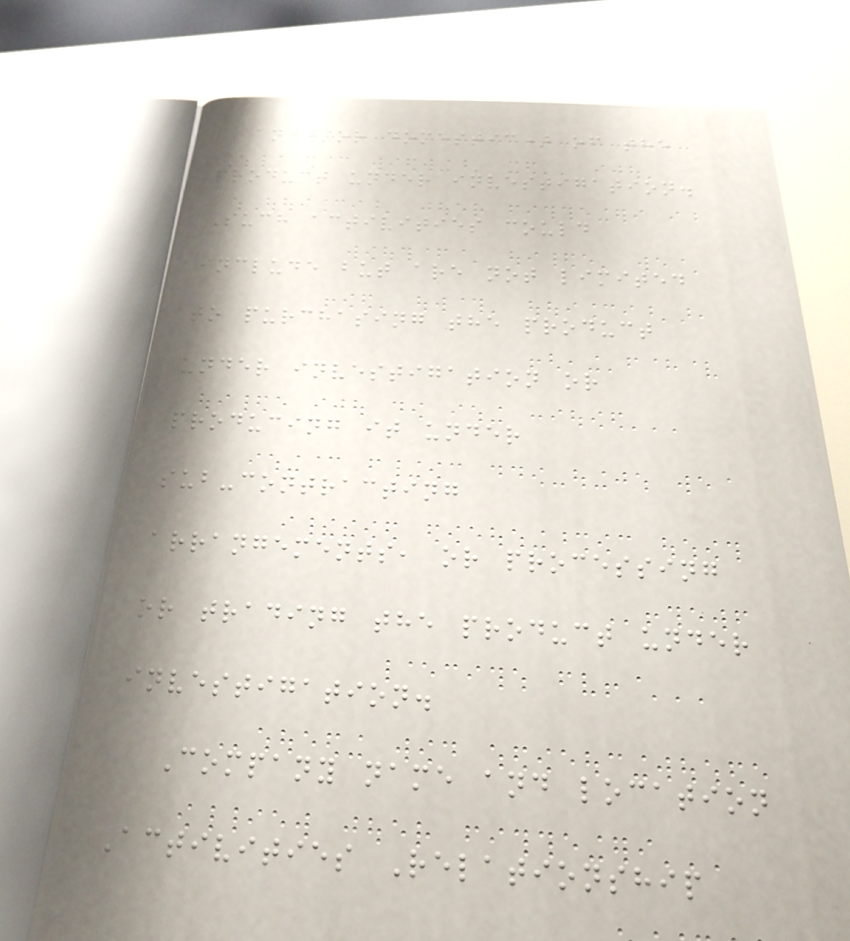and/or domestic) of the
product under investigation.
Such activities could
include but are not limited
to purchasing the product
under investigation or
producing it under
sub-contracting
arrangements, or processing
or trading the product under
investigation.
Company name and location
Activities Relationship
